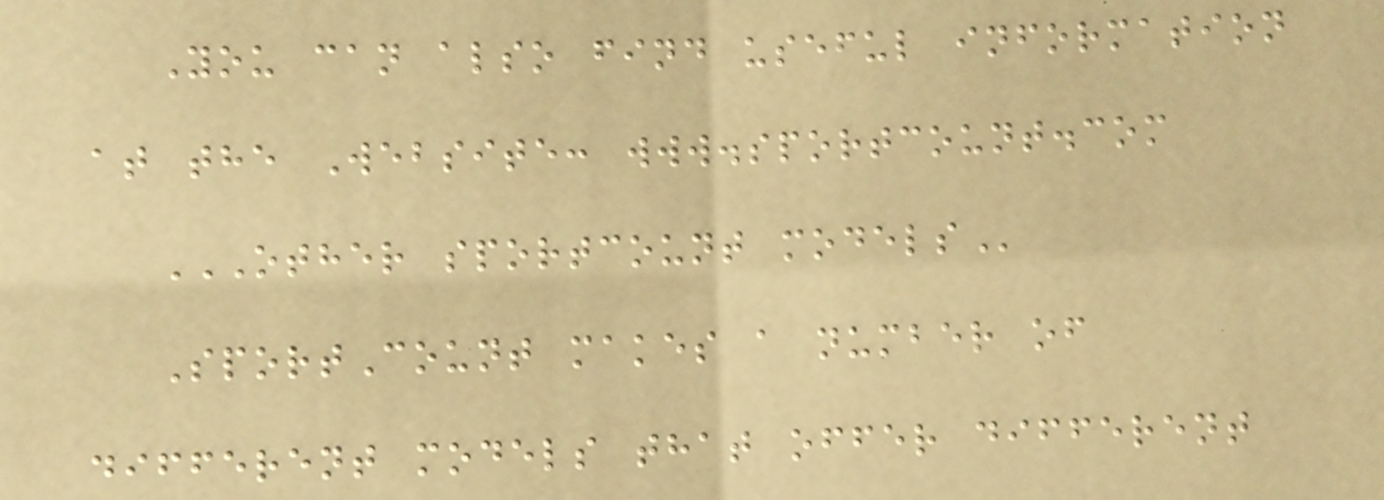You can also find useful information
at the Website: www.sportcount.com
OTHER SPORTCOUNT MODELS
SportCount makes a number of
different models that offer different
